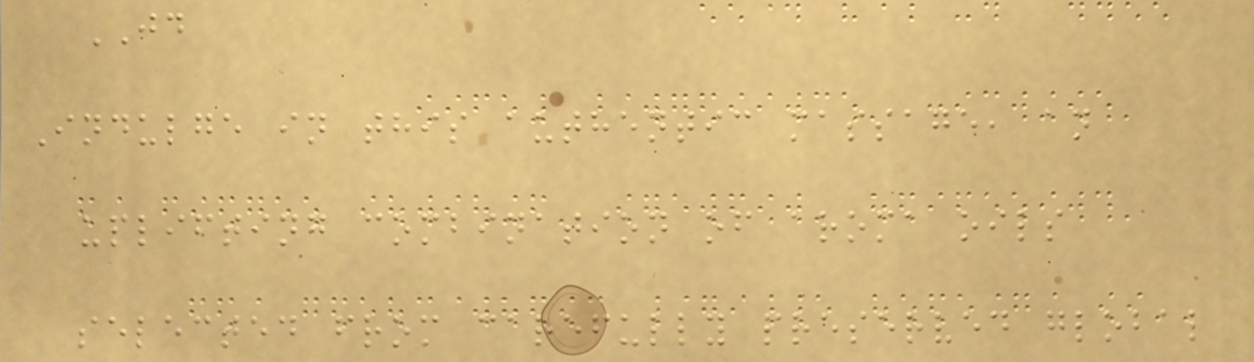JD
Indulge in this authentic massage, an
uplifting combination of aroma oils
selected from carefully preserved global
